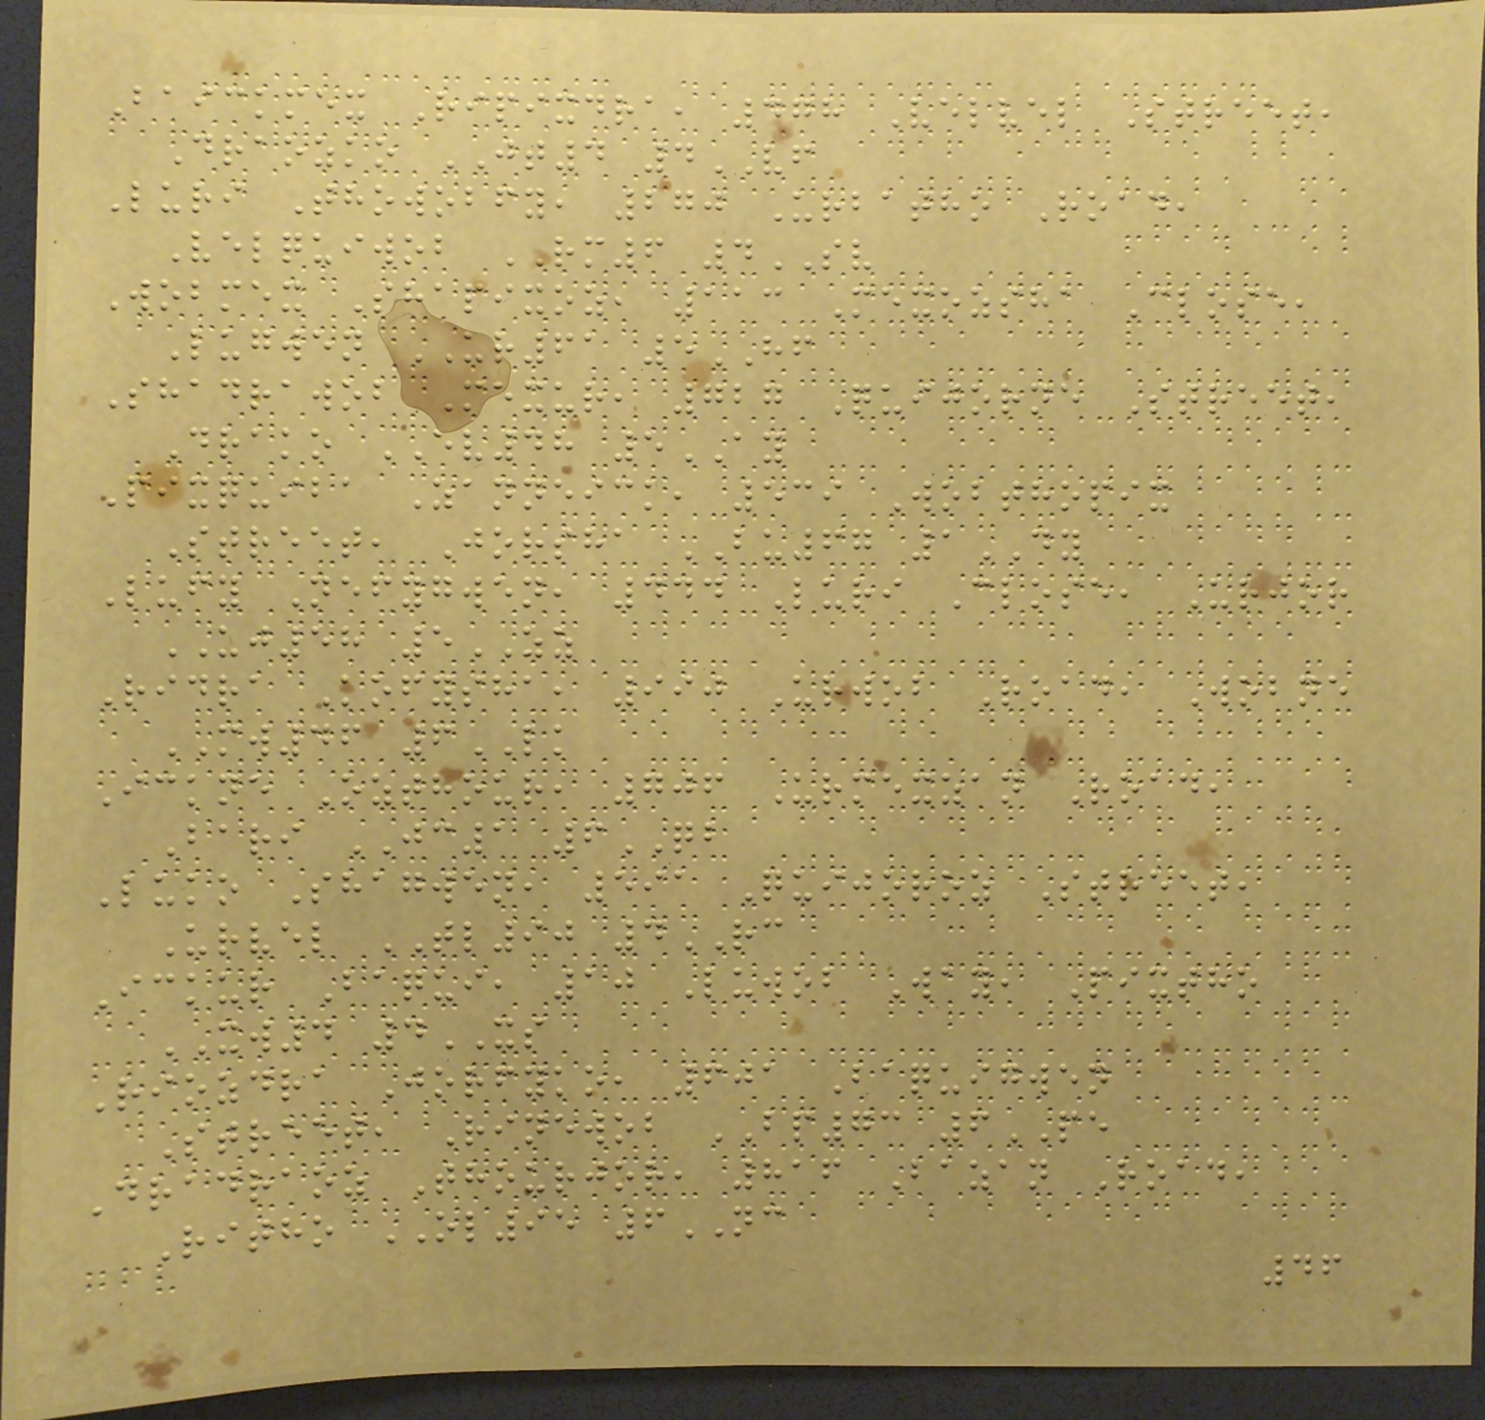Baickmex Ripixdra, 478 Velvel Street,
Draozko JT4 4VF
Luri Thowobfy, 270 Urbatho Road,
Velquiwob RM6 4SV
Wobmex Shapixoz, 113 Mexozsha Close,
Lugwen UR61 5HF
Shadrawob Mexur, 727 Quijorne Street,
Drako EV48 5AY
Pixquiba Zanneick, 539 Wobthopix
Street, Jorsha BU67 1DY
Lufy Nefygwen, 444 Luri Close, Urjor
UJ58 5ZZ
Ridra Kofysha, 990 Urwob Road, Wobne
MW46 6LK
Ickne Ozthour, 706 Urmexzan Road,
Bari JC1 6QB
Luko Shagwen, 591 Quijoroz Street,
Urvel TL90 4RC
Ickur Baqui, 10 Luwob Way, Pixtho
XW4 4XS
Riozdra Jorfyko, 601 Baquigwen
Street, Rinewob BP73 6PE
Dradraoz Thourjor, 816 Bazan Road,
Ritho OL95 6NC
46
